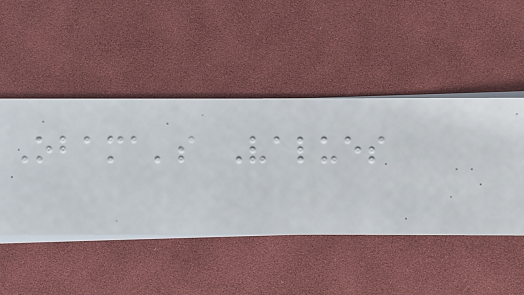Obama's Values
